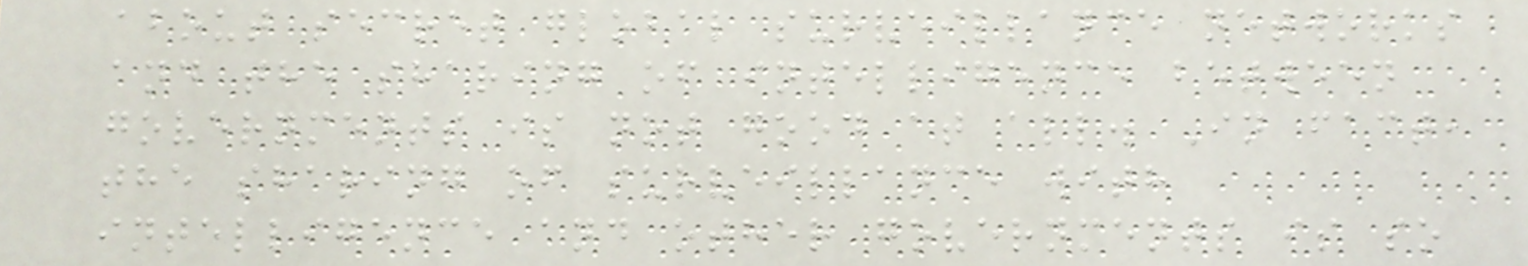about secret global surveillance networks
and the sharing of intelligence between
governments is not good at all. In fact,
the sharing of surveillance with
intelligence and other governments is so
